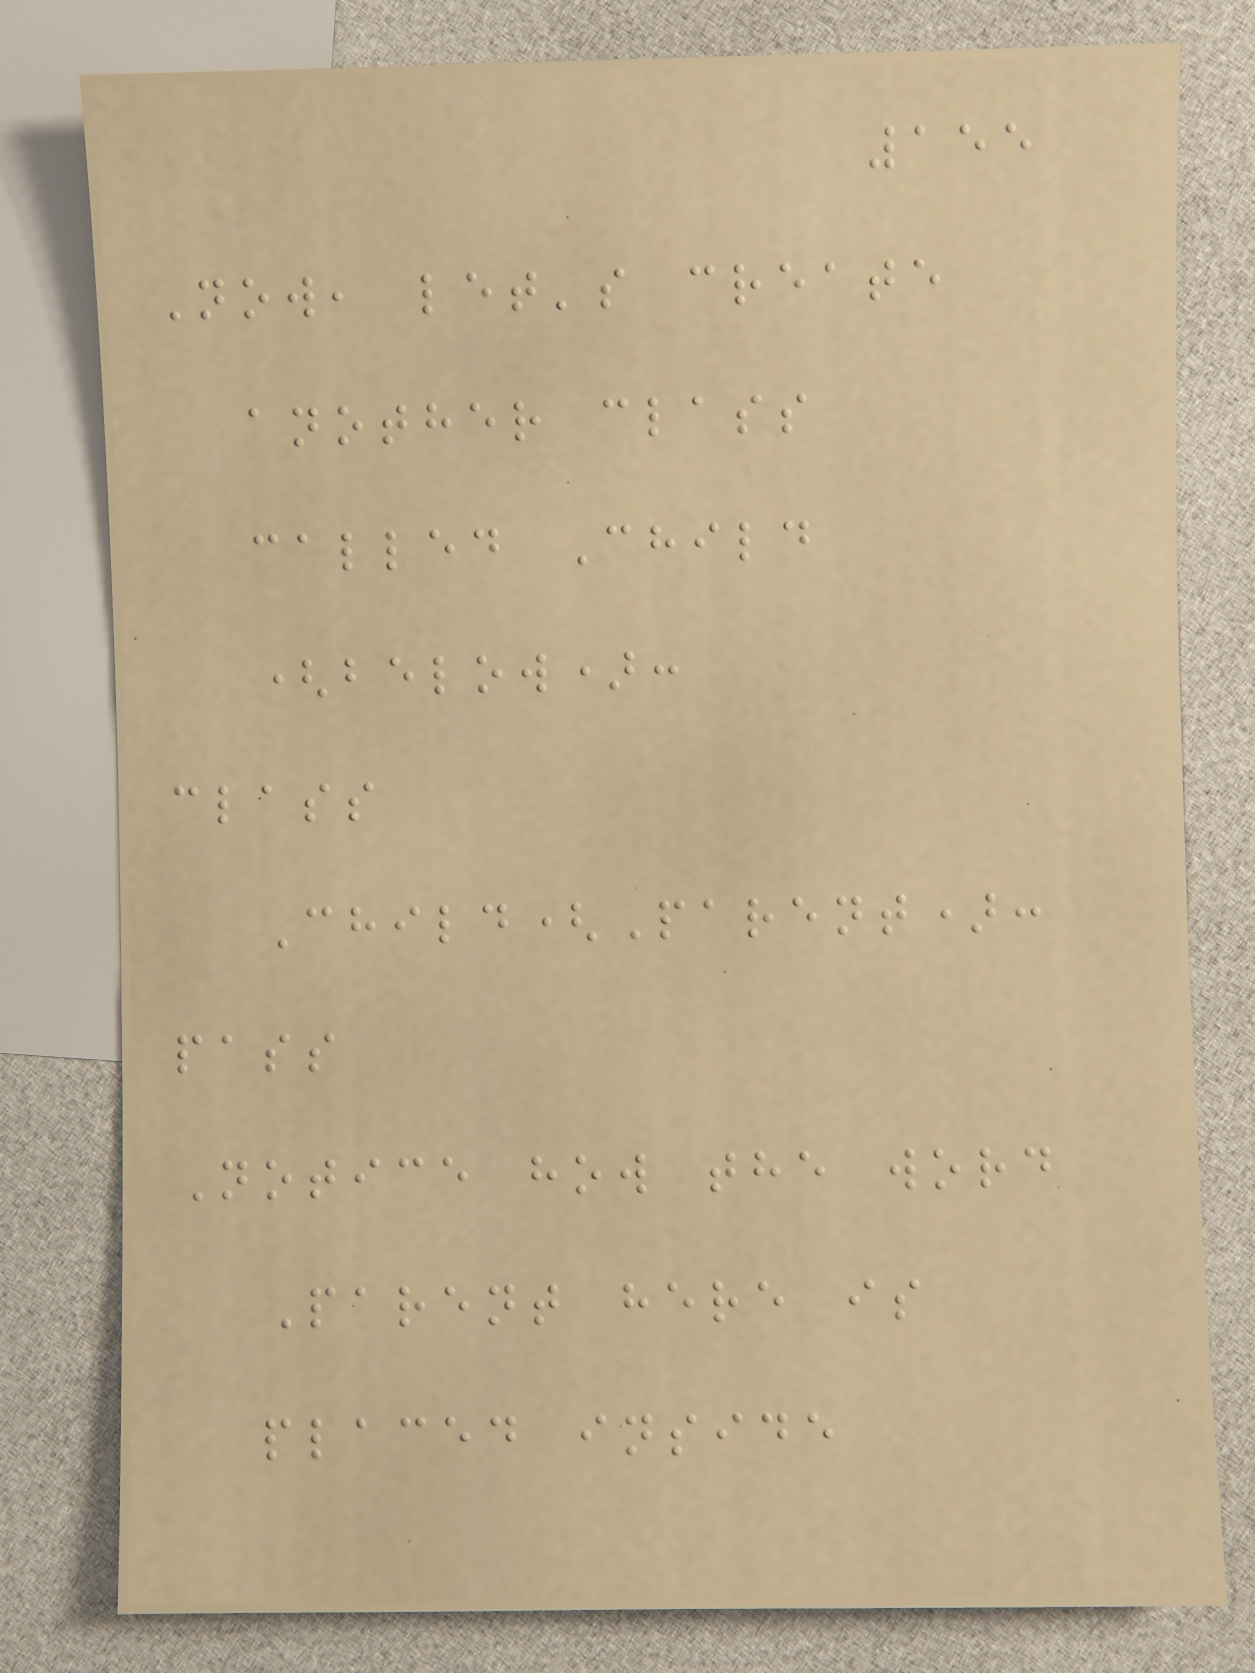155
Now, let's create
another class
called Child
(below):
class
Child(Parent):
pass
Notice how the word
Parent here is
placed inside
